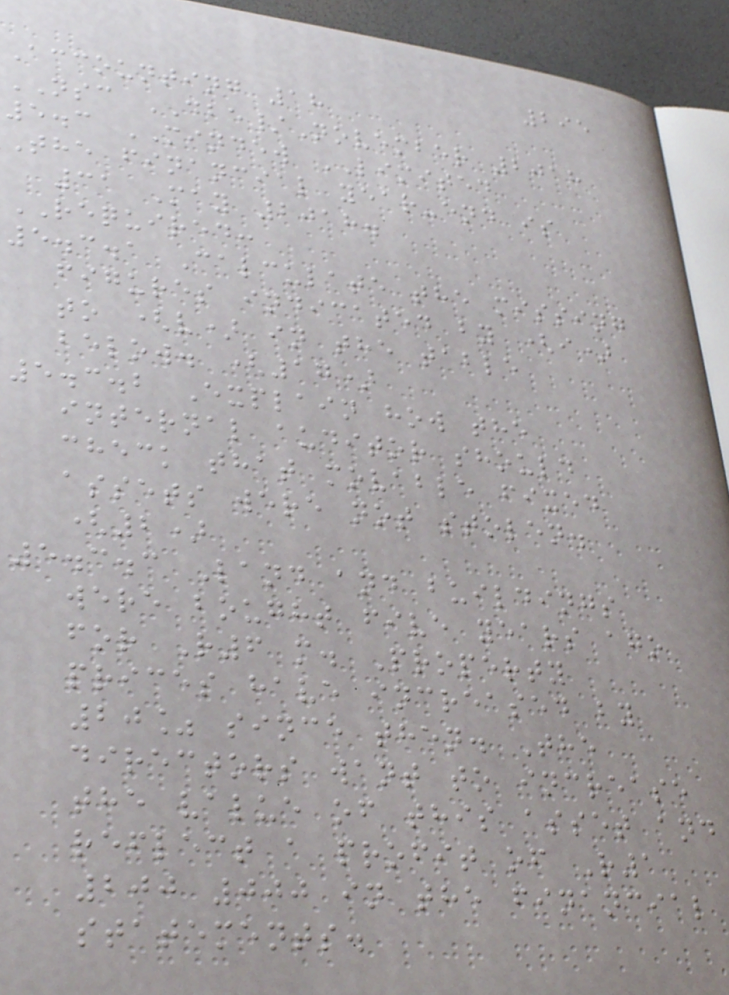295
Accounting 18
NSC DBE/November 2018
5.3 MINDEW LIMITED
The financial year-end is
31 May 2018.
REQUIRED:
5.3.1 Calculate the missing
figures indicated by (i)
to (v) in the table
below. (17)
5.3.2 Explain how the
internal auditor should
check that movable fixed
assets were not stolen.
(2)
5.3.3 Land and buildings
were bought five years ago
for R6 m. Property
prices have increased by
20% since then. The
directors want to increase
the value of this asset and
reflect a profit of R1
200 000 in the financial
statements.
